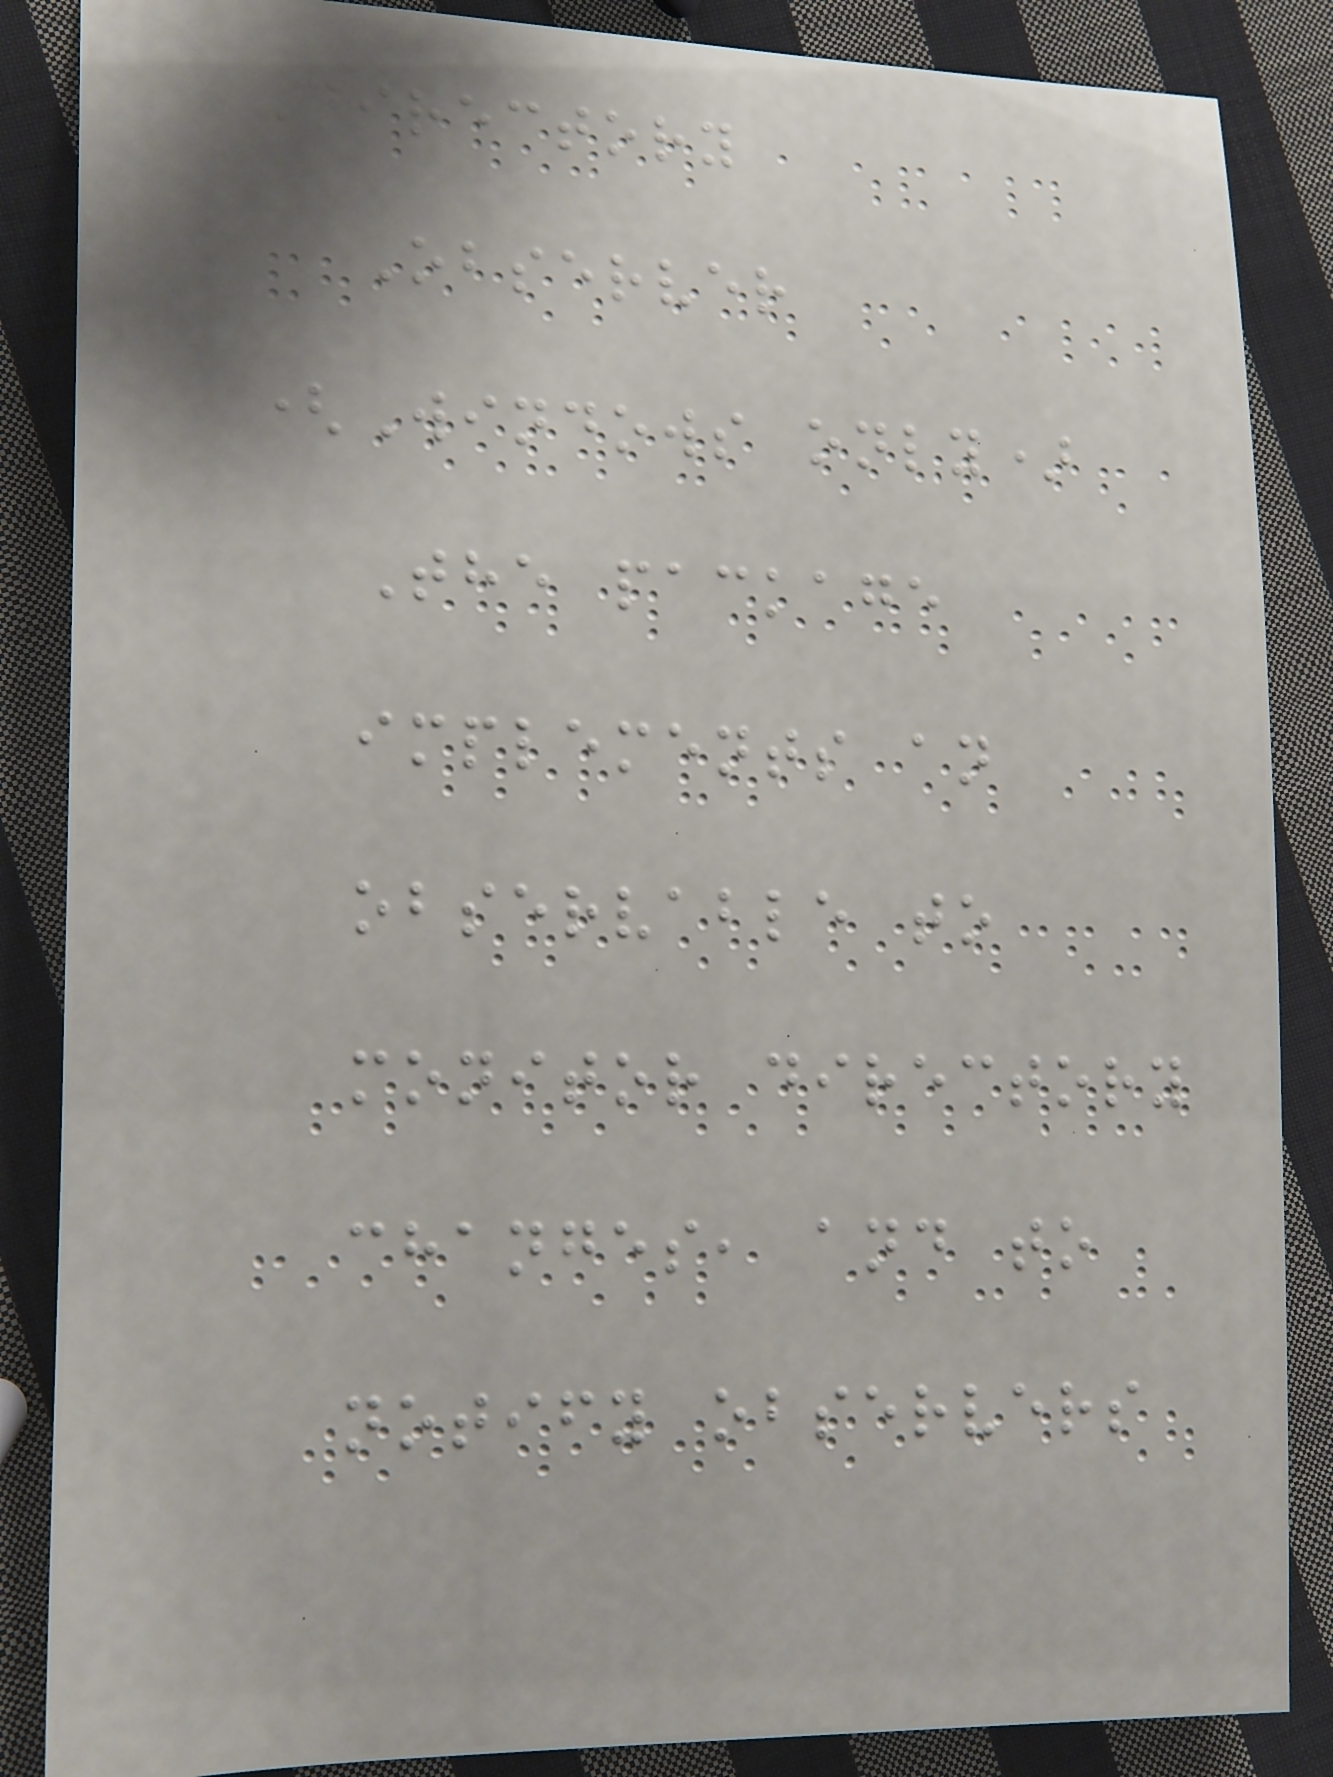Directory
Observer
(Windows only)
The package
implements an
observable to
monitor directory
changes, and to
notify observers
